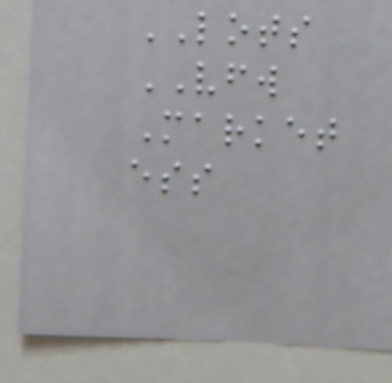LOTS
VFW
Market
ess
